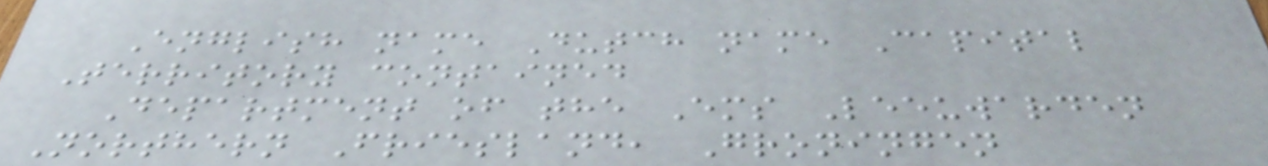English name Dutch name Capital
Territory contained
Department of the Ems Leeuwarden
Northern Friesland, Groningen
